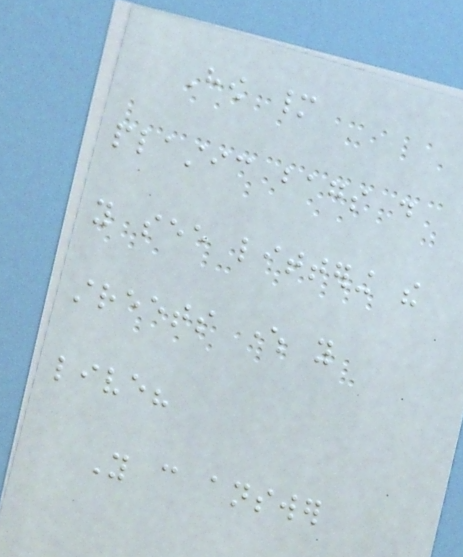How many
plastic bags do
you see littering the
streets where you
live?
You can answer
